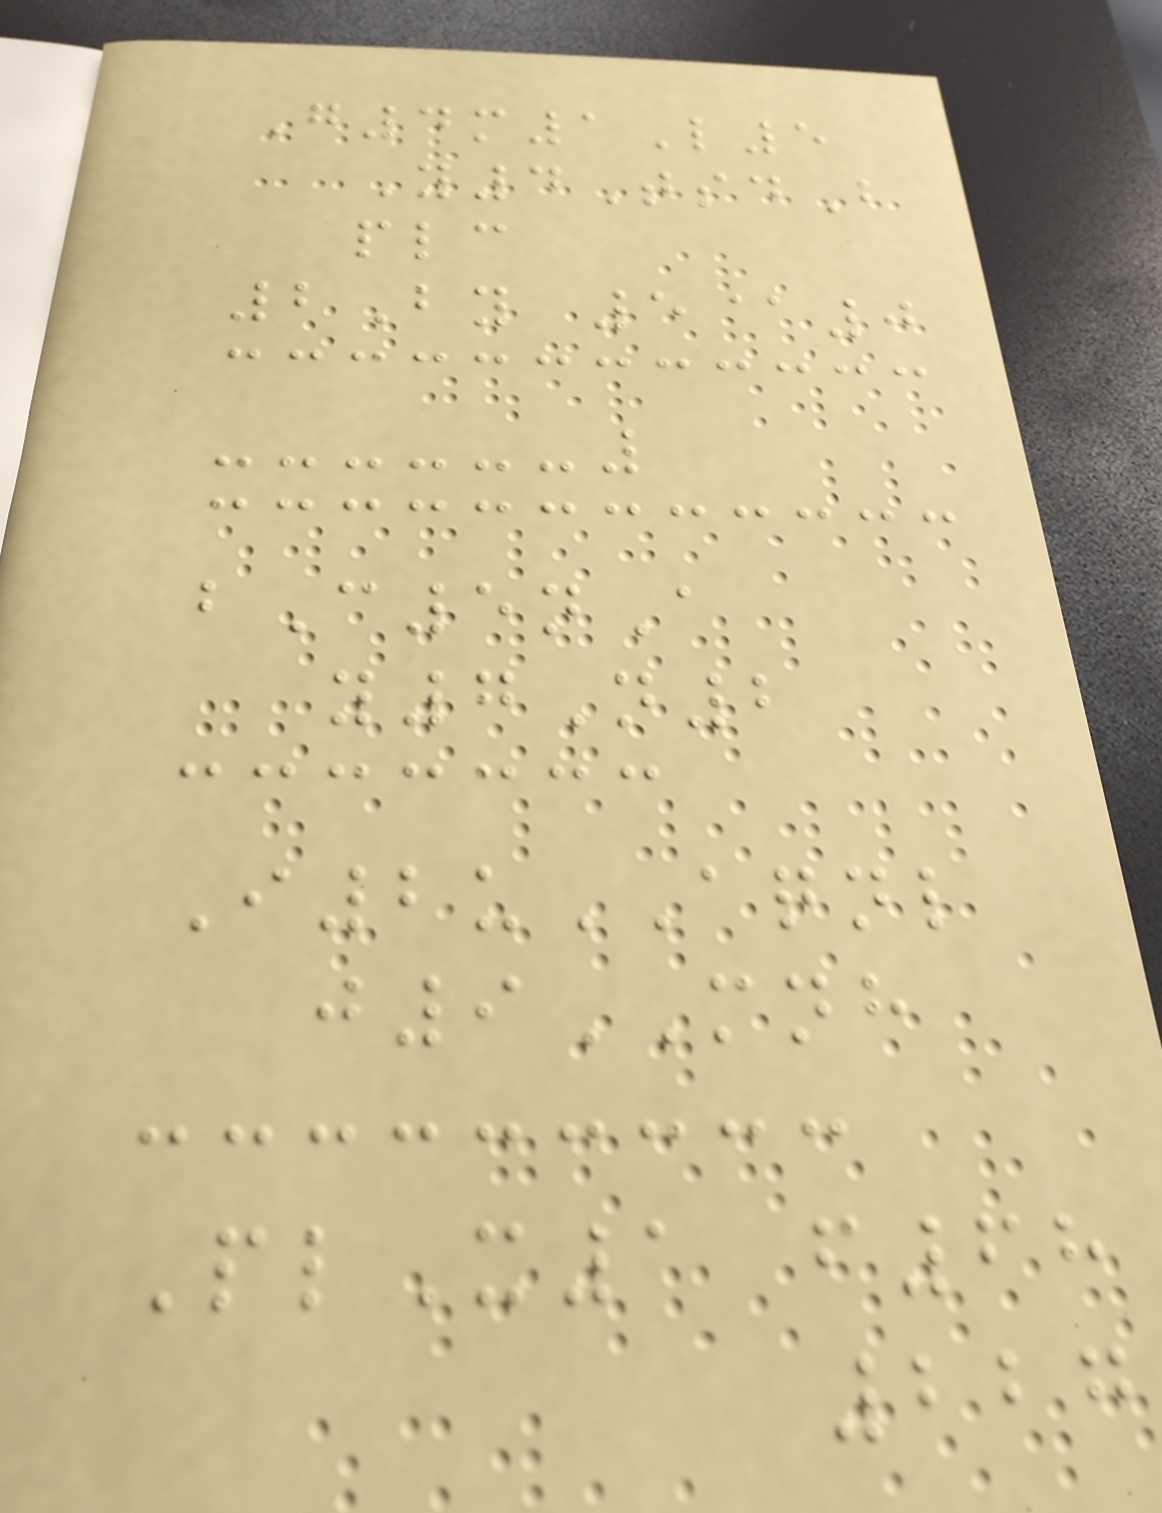G4m1L5
Y4TsdB
plc
2By 5@0
bC5nA
y7N2
I2uAQNL
j9MNH
PlX1 f68
227
